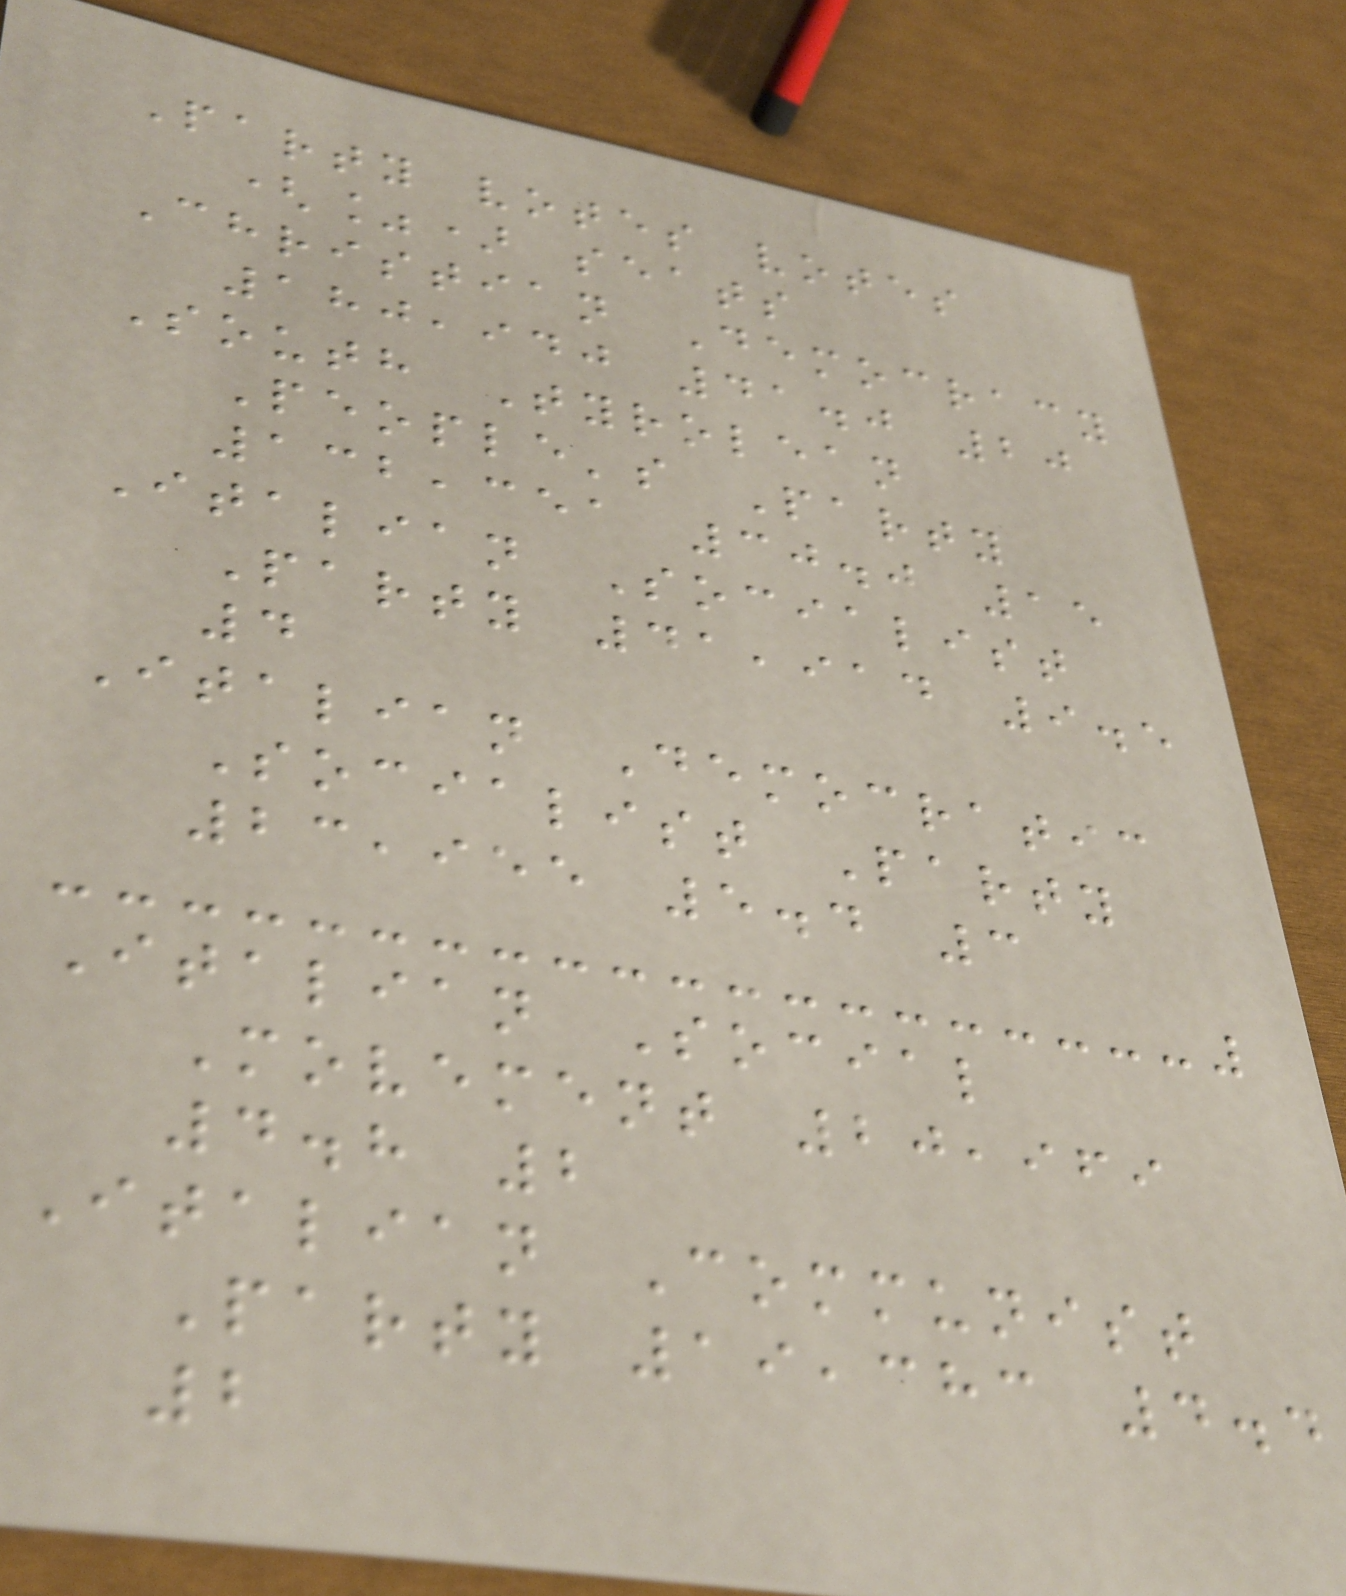Party votes votes
(%) seats
Christian Democracy
180,940 41.0 20
South Tyrolean
People's Party
132,351 30.0 15
Italian Socialist
Party 41,914 9.5
4
Italian Democratic
Socialist Party
23,955 5.4 3
Italian Social
Movement 20,969
4.8 2
Italian Communist
Party 19,383 4.4
2
